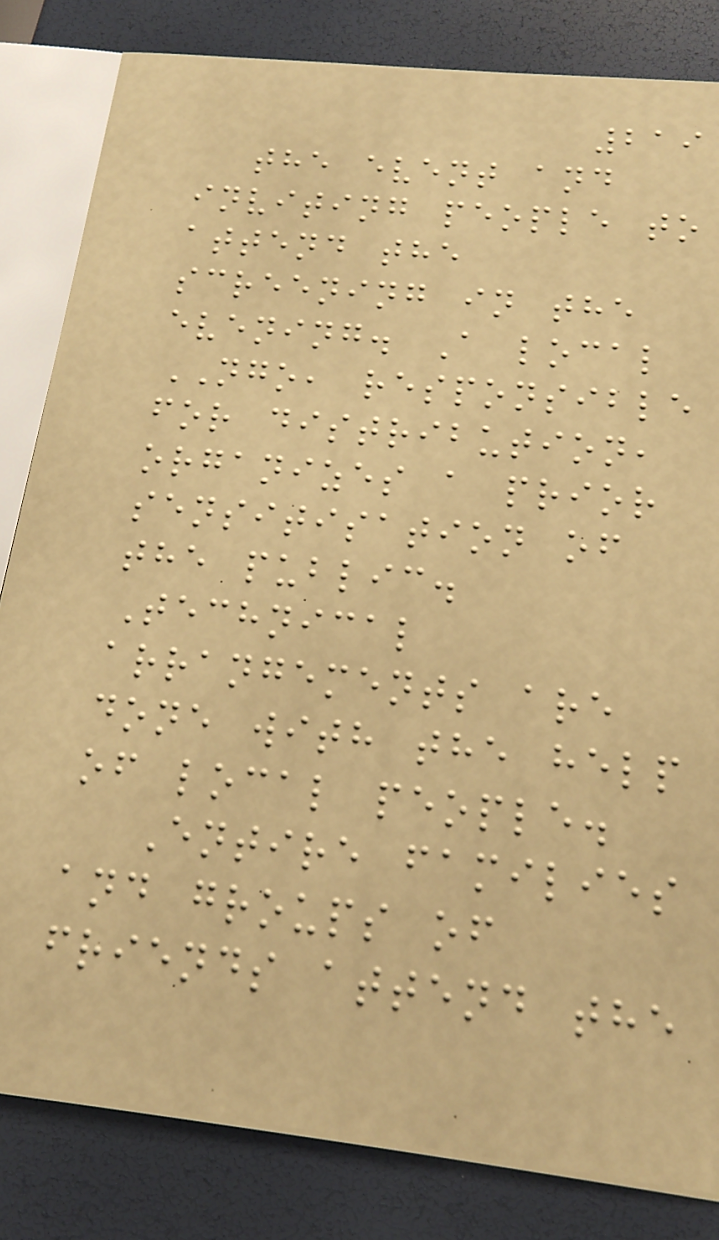219
the event and
inviting people to
attend the
screening in the
evening. A local
NGO, responsible
for distribution,
organizes a prior
sensitisation of
the public.
Technical
arrangements are
done with the help
of local people.
Entire families
and groups of
friends attend the
